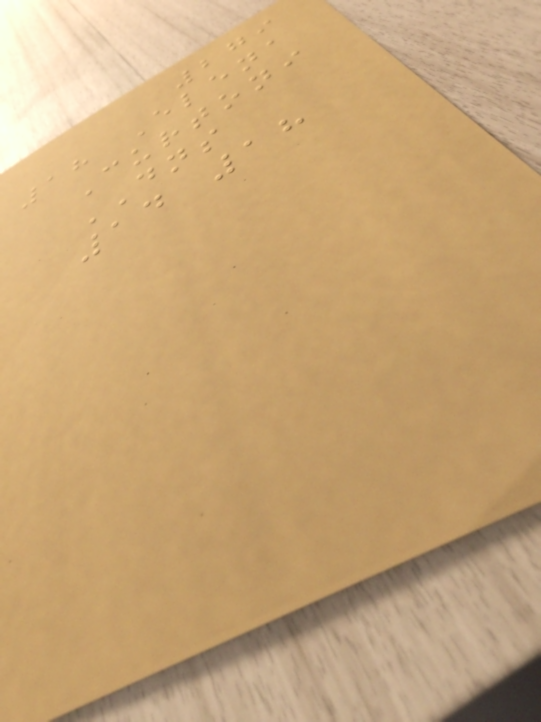279
18 Elena
Curtoni
DNS
14 18
